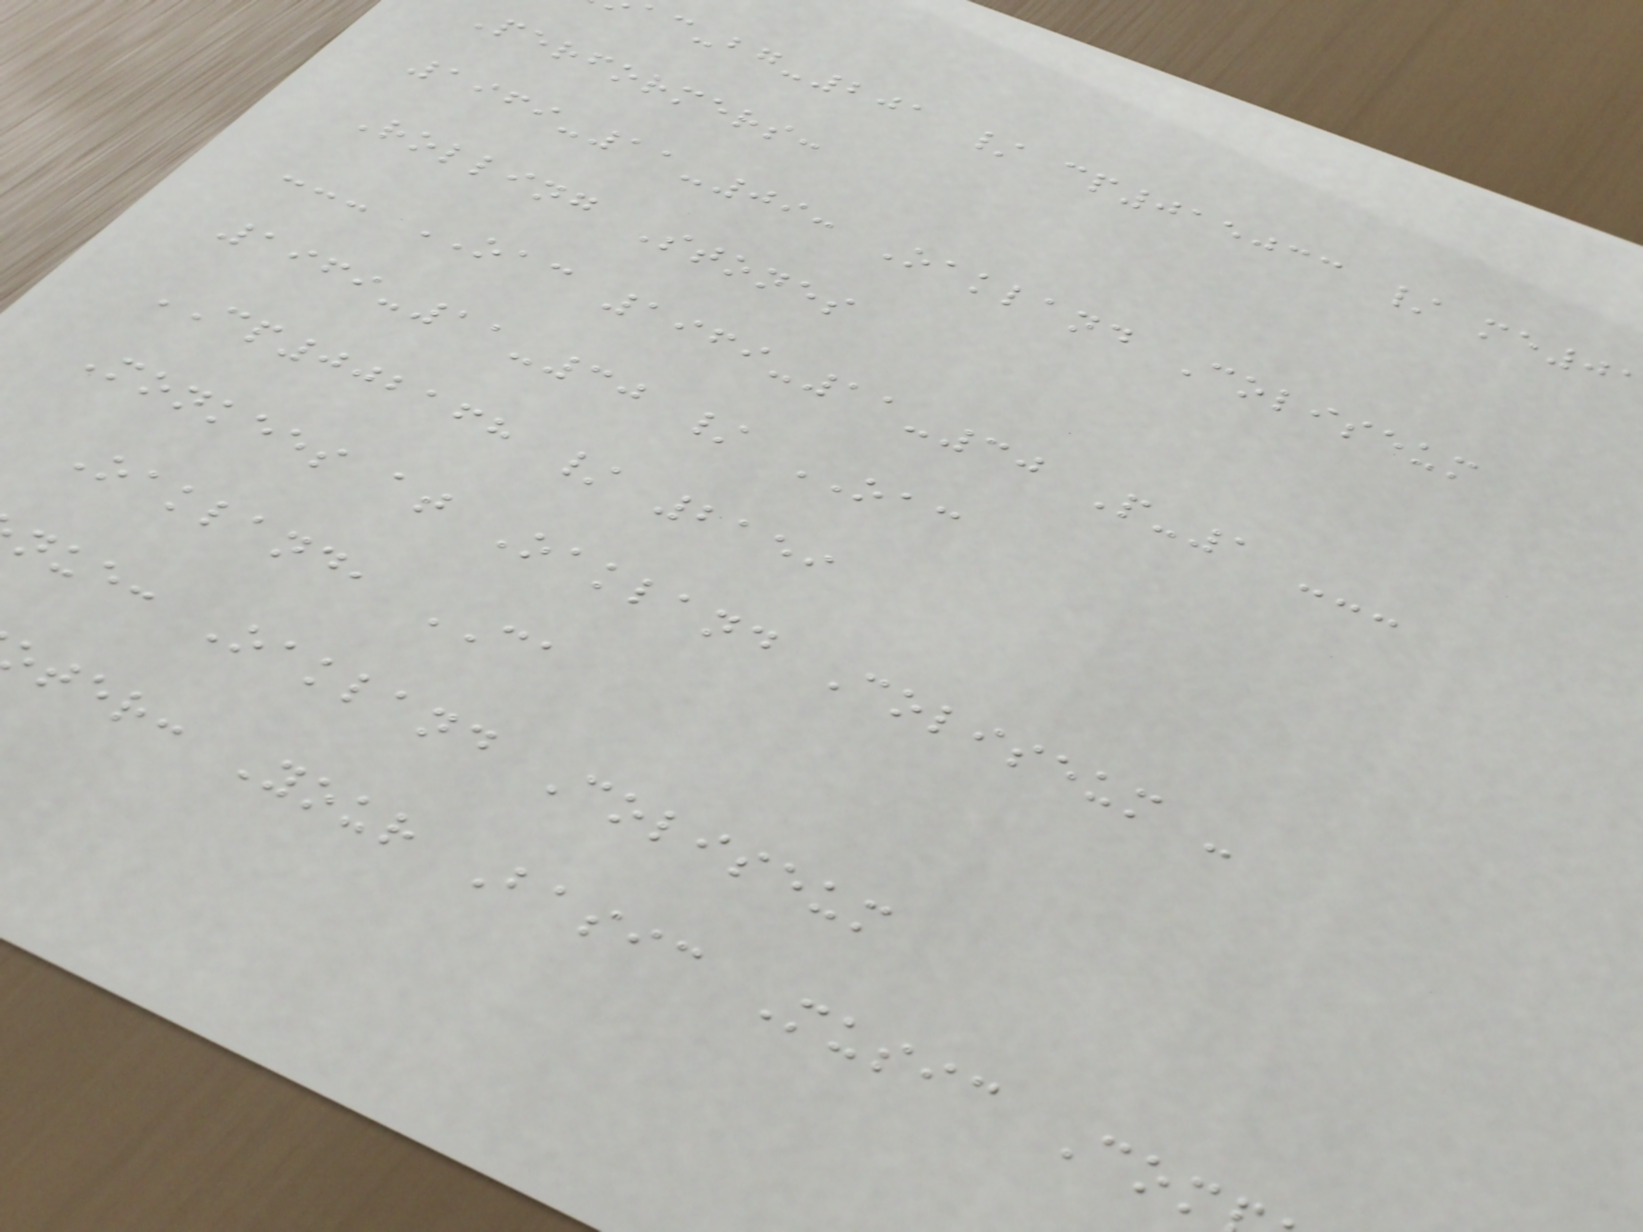ac-bg-201 / cp015033 /
Performers:
1969-11-09: Oakland Coliseum
Rolling Stones
--- OAC 1969-11-30 P-1 ---
1969-11-30 / OAC
CP002168 / 2159
Monkees at Oakland Coliseum -
Oakland, CA
nue: Oakland Coliseum
ter: Your Basic Music Com
